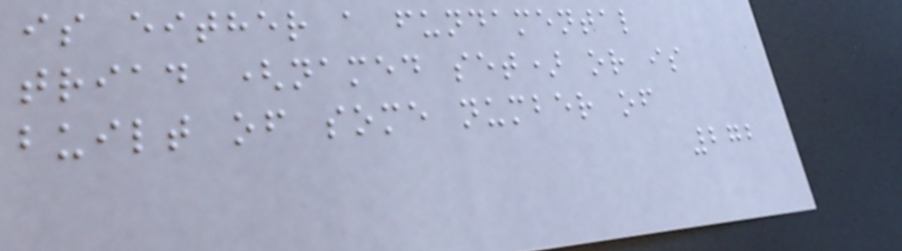is either a fundamental
triad (named set) or is
built of some number of
272
